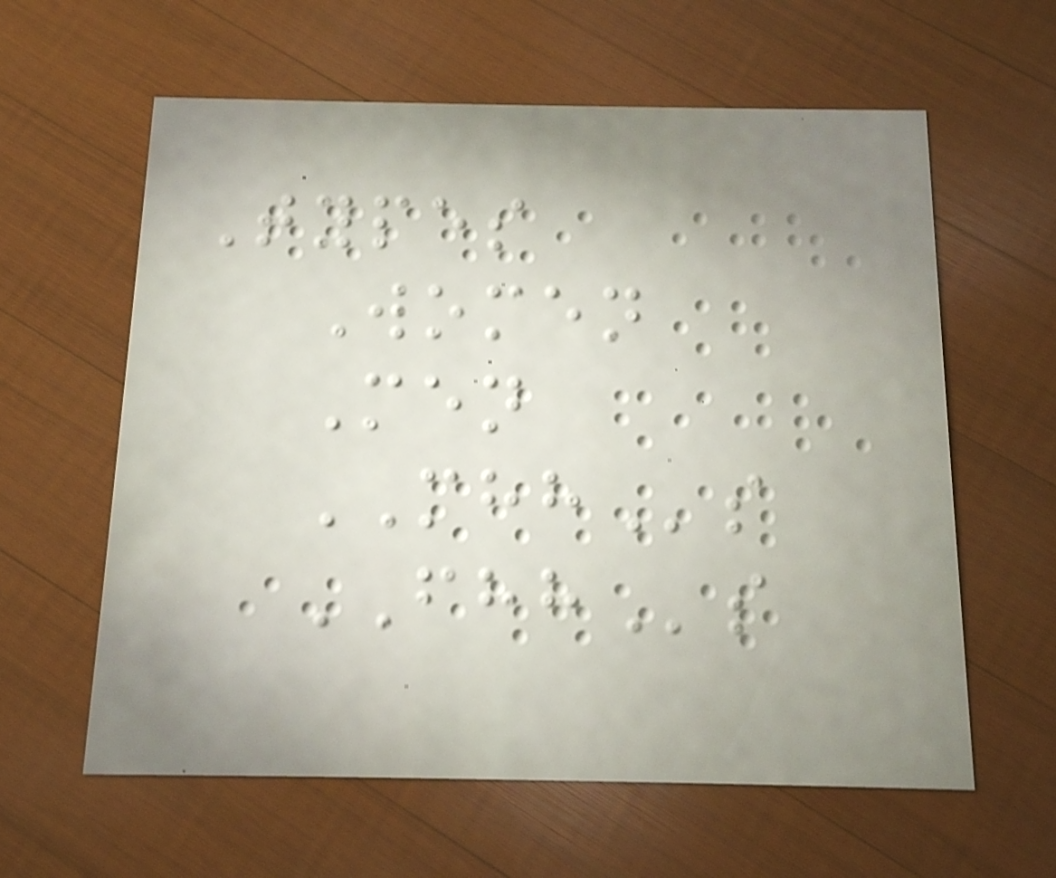Types
Women
Men
MHHs
FHHs
